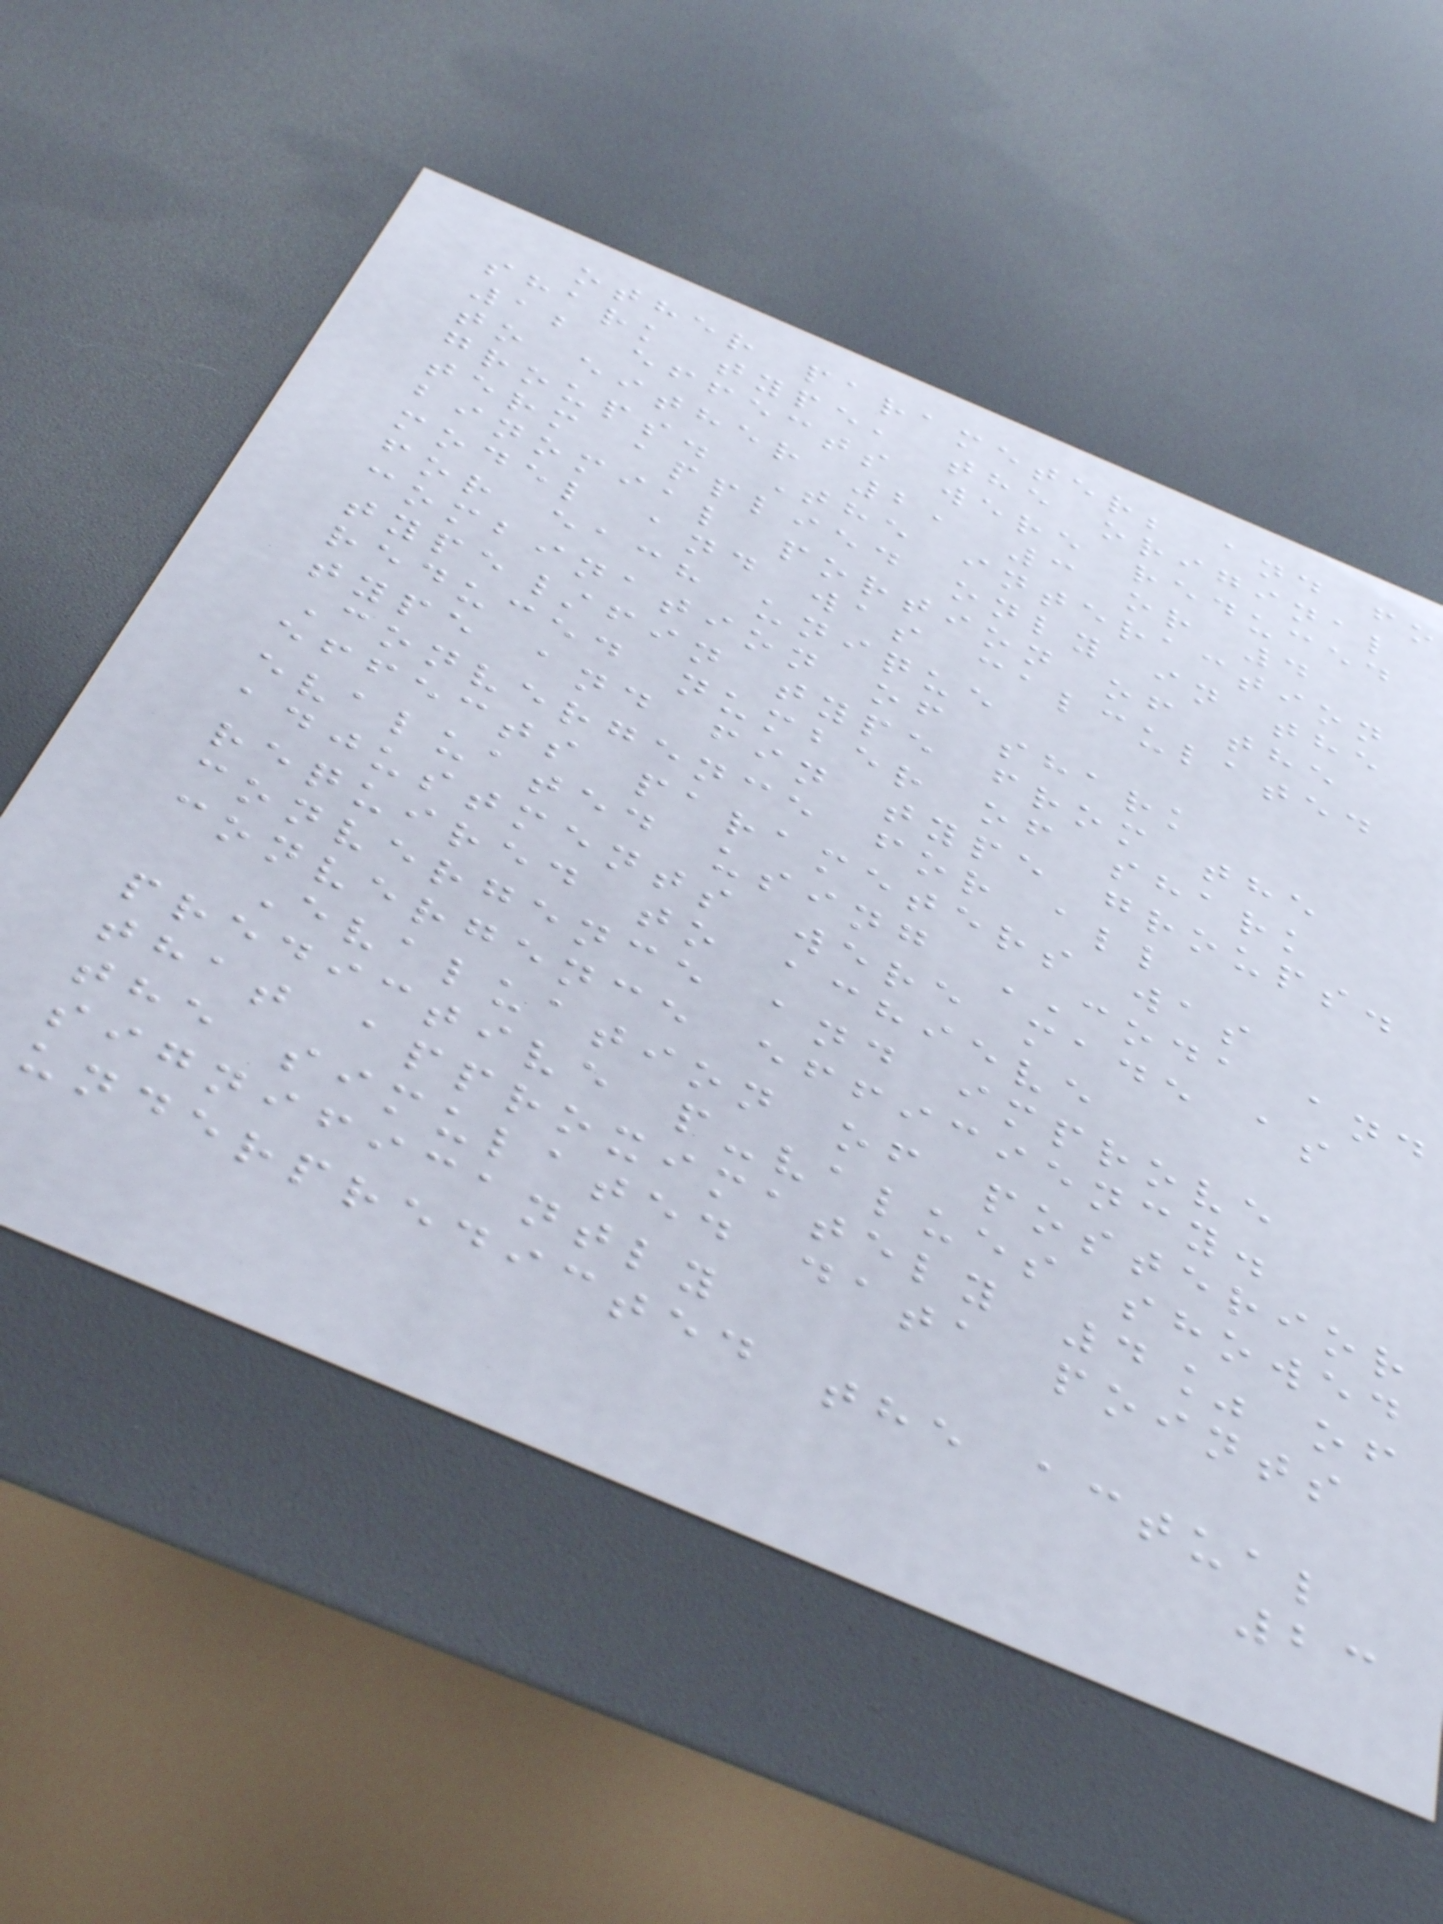other parameter; and fo
shark type, the original
12 effects were reduced
to either 2, 3 or 4
groups. The interaction
term applied only in the
binomial portion of the
model and was calculated
for each unique
combination of shark
type/fin type from the
reduced number of shark
type and fin type groups.
Convergence for all
effects parameters was
evaluated using CODA and
adjustments were made as
required to achieve
convergence and improve
convergence efficiency.
Evaluation of posterior
predictive p-values showed
that approximately 4% of
the simulated data points
significantly
underpredicted the actual
23
